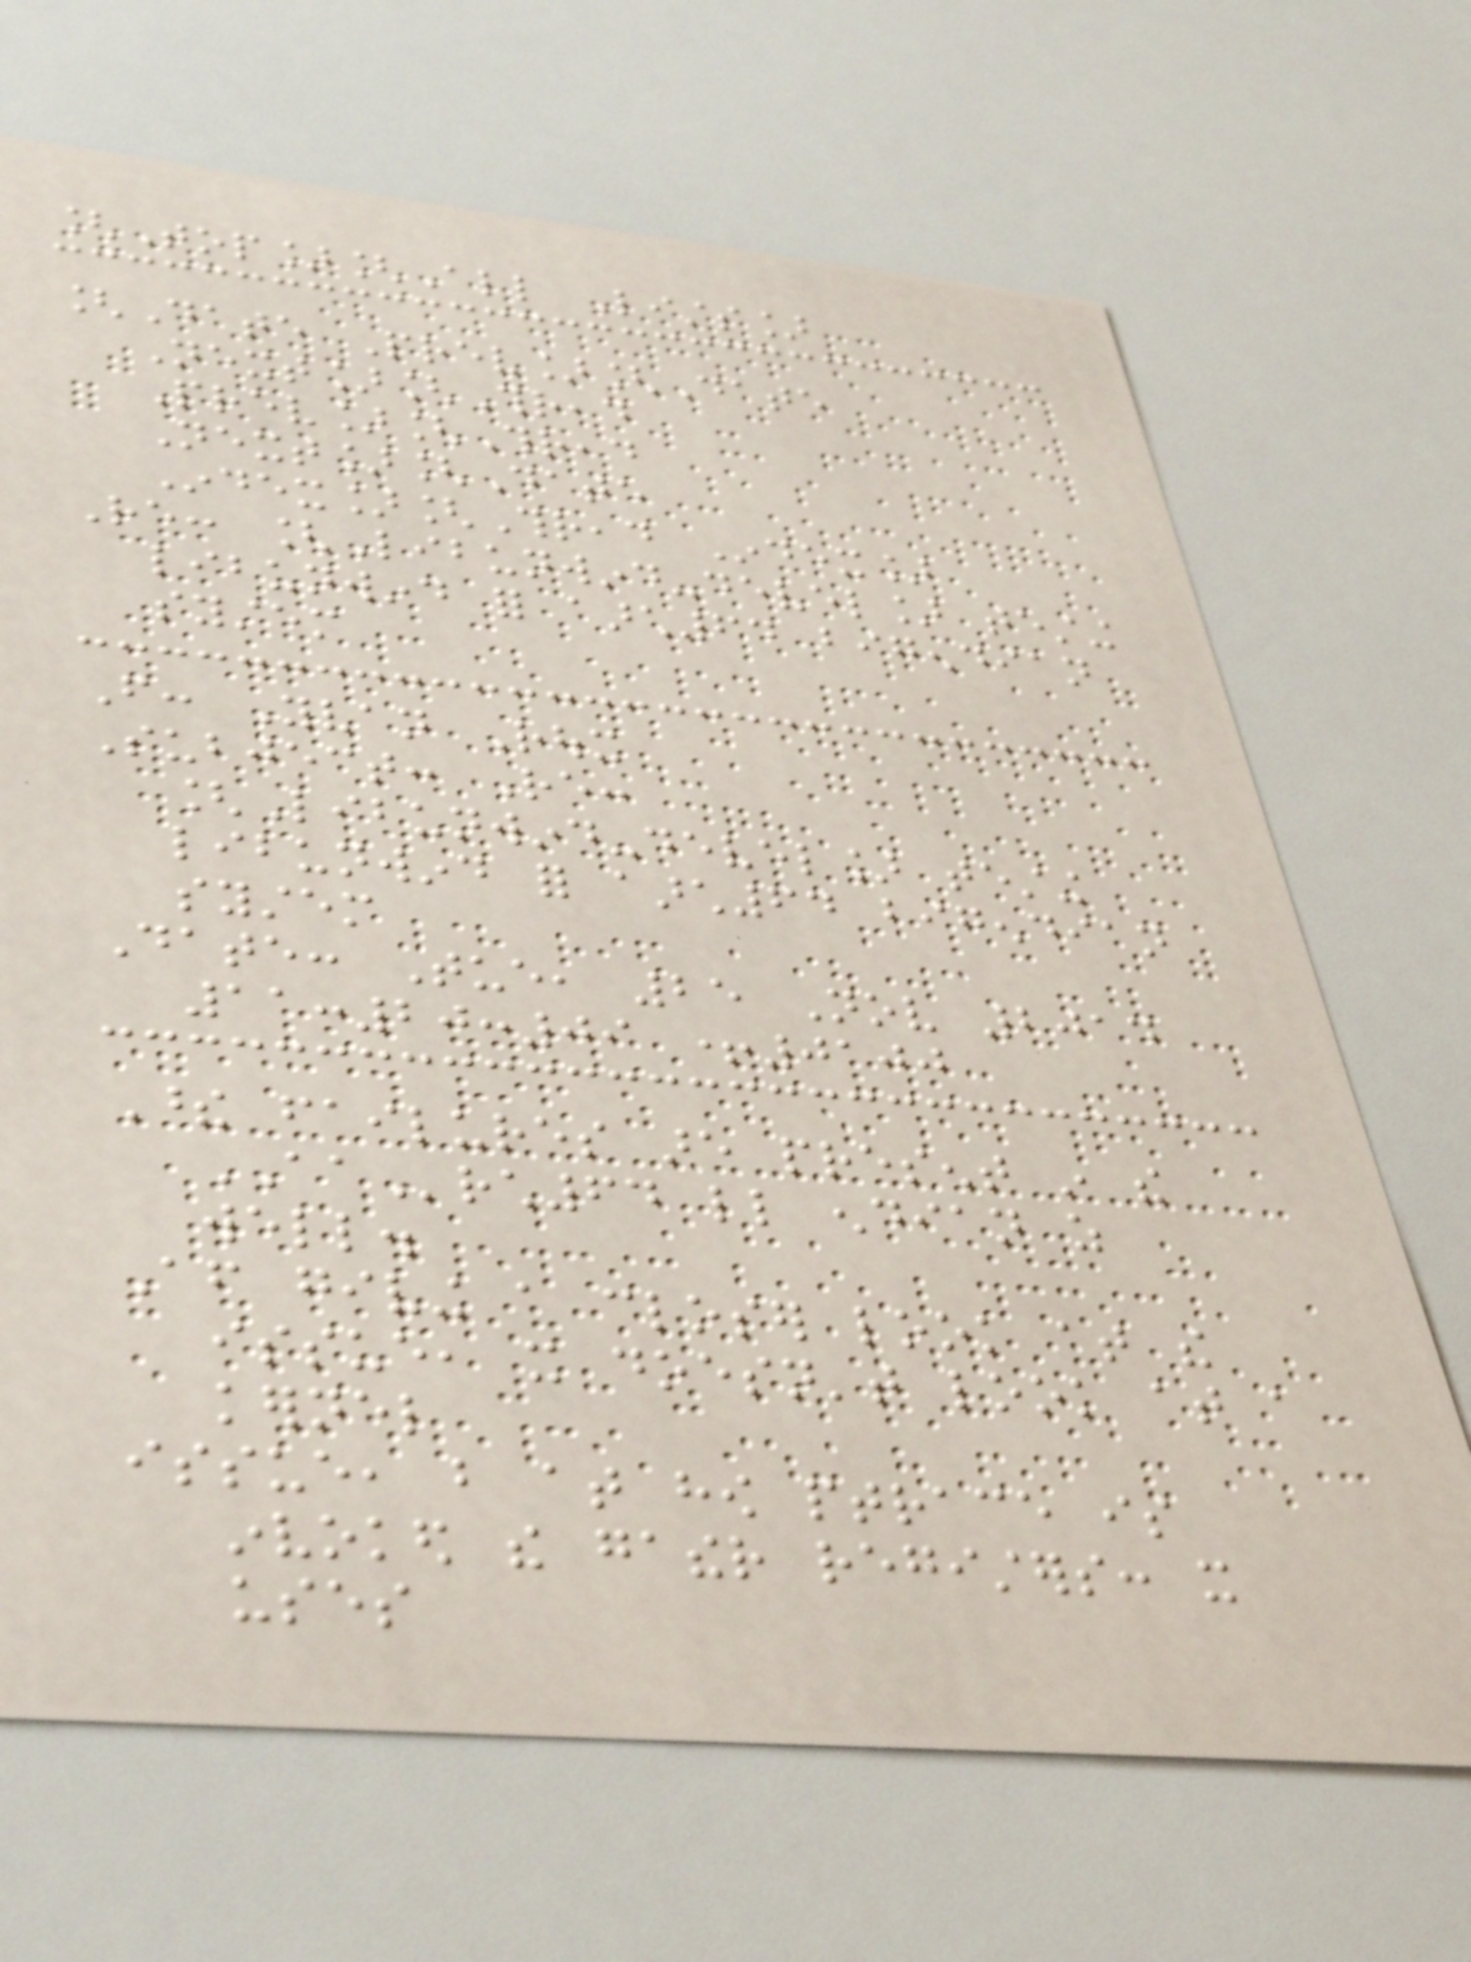[Top][All Lists]
[Date Prev][Date
Next][Thread
Prev][Thread
Next][Date
Index][Thread Index]
Re: [Libunwind-devel] testing
libunwind for aarch64 bigendian
system
From: Yvan Roux
Subject: Re:
[Libunwind-devel] testing
libunwind for aarch64 bigendian
system
Date: Tue, 25 Nov 2014
11:20:09 +0100
These failures are present in the
AArch64 little endian as
well.
After giving a closer look at the
issue, it doesn't look at a
kernel
issue, but at how ptrace is
invoked the gather registers: it
uses
